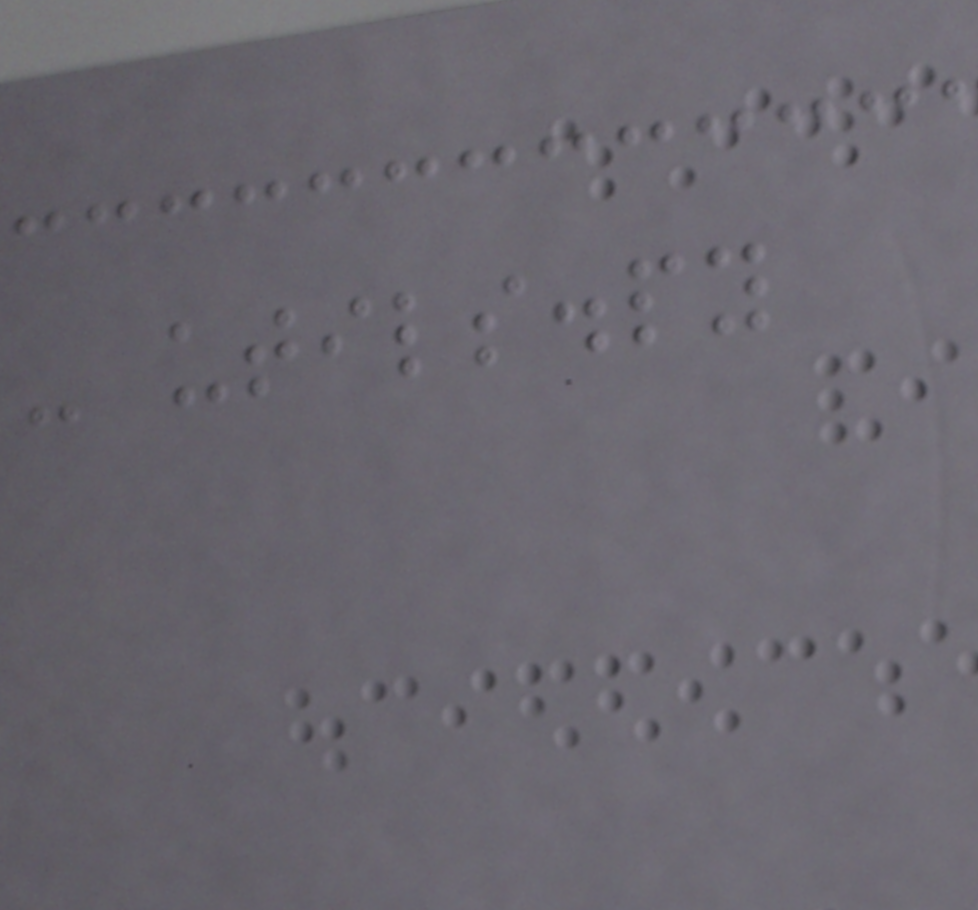- utils.py
